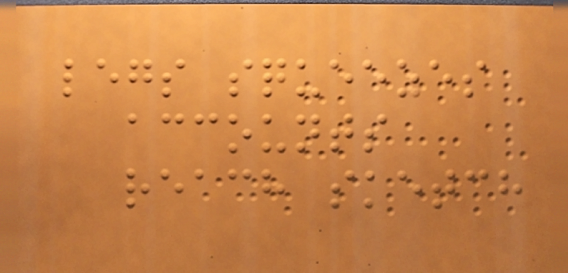legs squeezes
accounts
reach sketch
